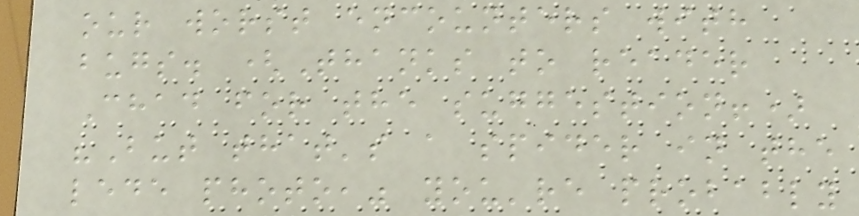our worst encounters with
bugs. (Thanks to reader
Chad for the suggestion!)
"But that's a spider in the
lede photo," you're probably
